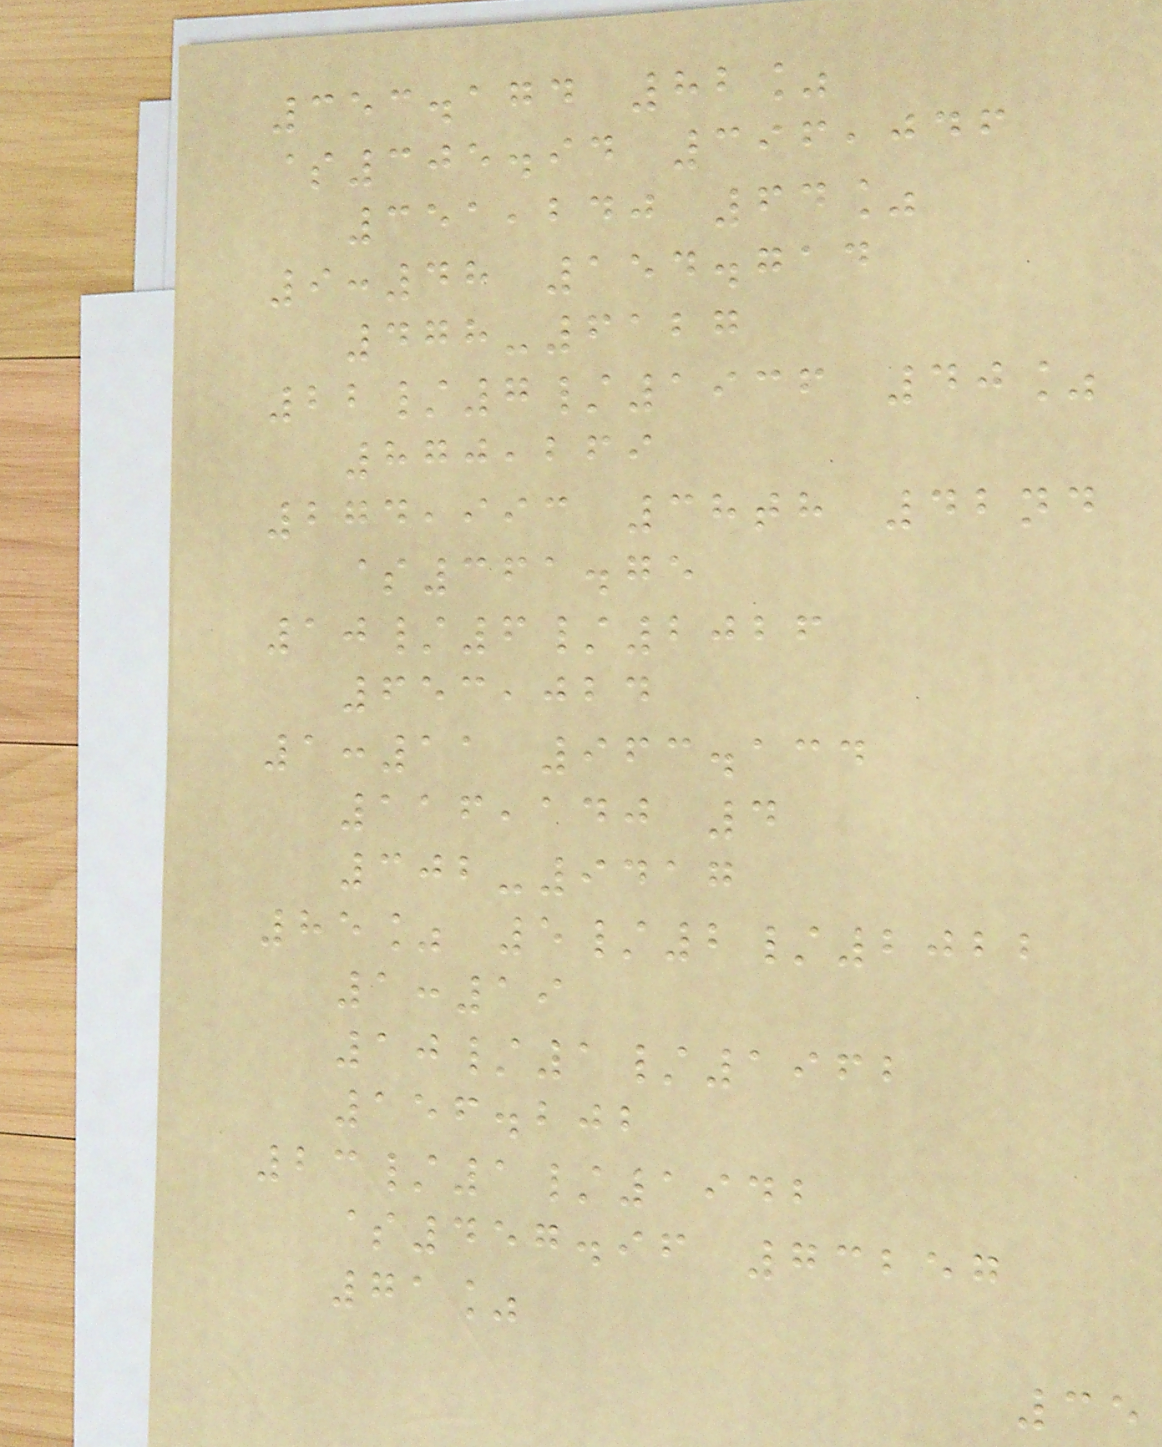353.174 82%
$305.94 396,046
351,240 64%
9:48 154.714
478-6127
22/7/1936 40%
870,269
274,993 38th 42nd
$361.75
10/6/2026
653,024
1:11 963.134
116,140 4
302-9417
85% 5/2/2022
1:19
10/1/1962
156.202
23/1/1942
$457.96 73257
71%
35
